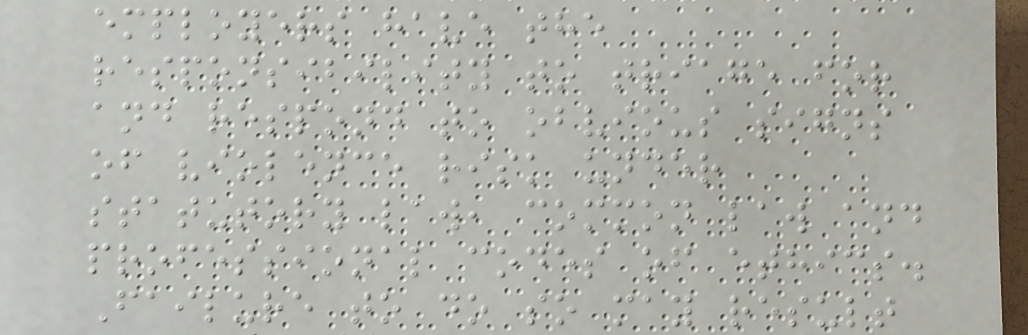employers have the
responsibility to triage for
and respond to obvious signs
of violence risk under
statutory law, common law and
professional codes of ethics.
Failure to do so may result
